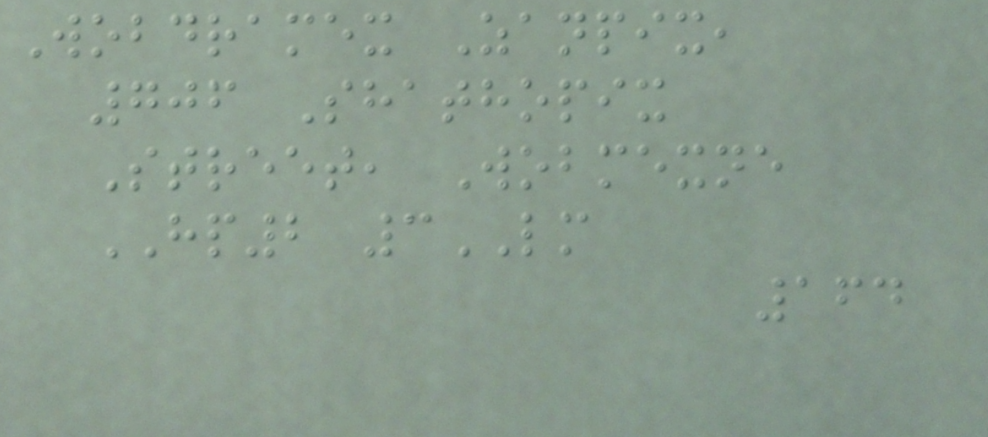Wobdramex Zanpix,
706 Shathopix
Street, Wobmexne
HP2 3LM
164
